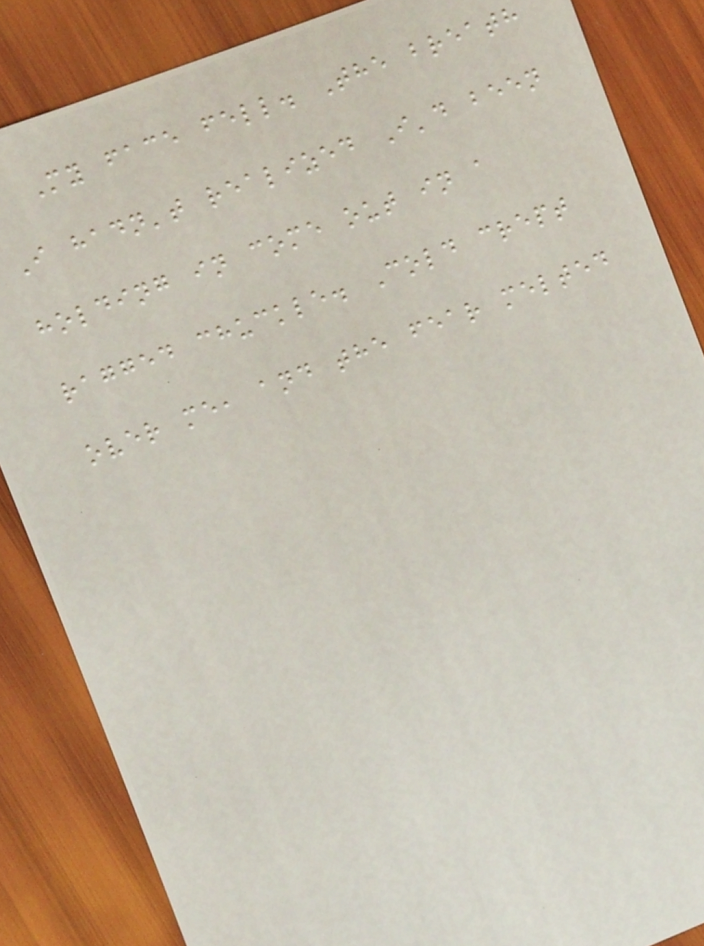My face fell. The breath
I hadn't realized I'd been
holding in come out in a
ragged chuckle. Cold crept
over me, and the fear melted
